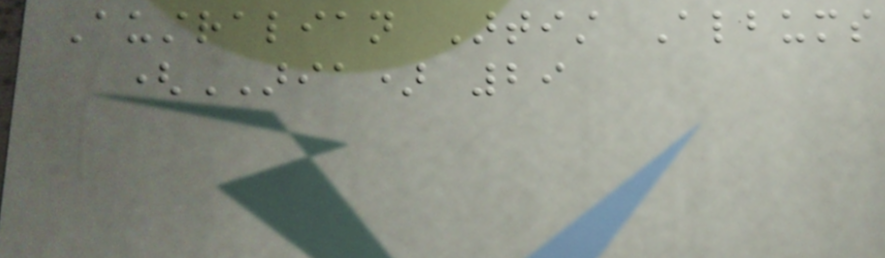Australian Artist Albums
(ARIA) 29
